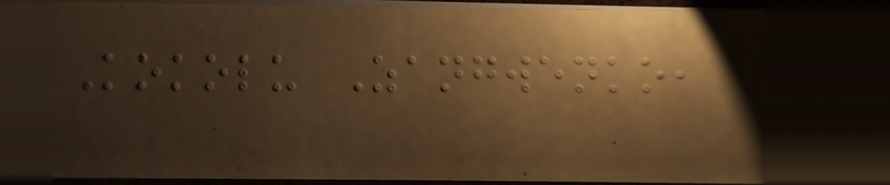Kokolu Zangwenko,
